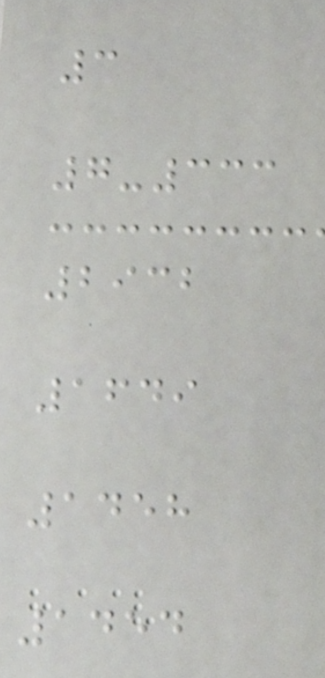3
7-333
2932
1649
1458
1454
